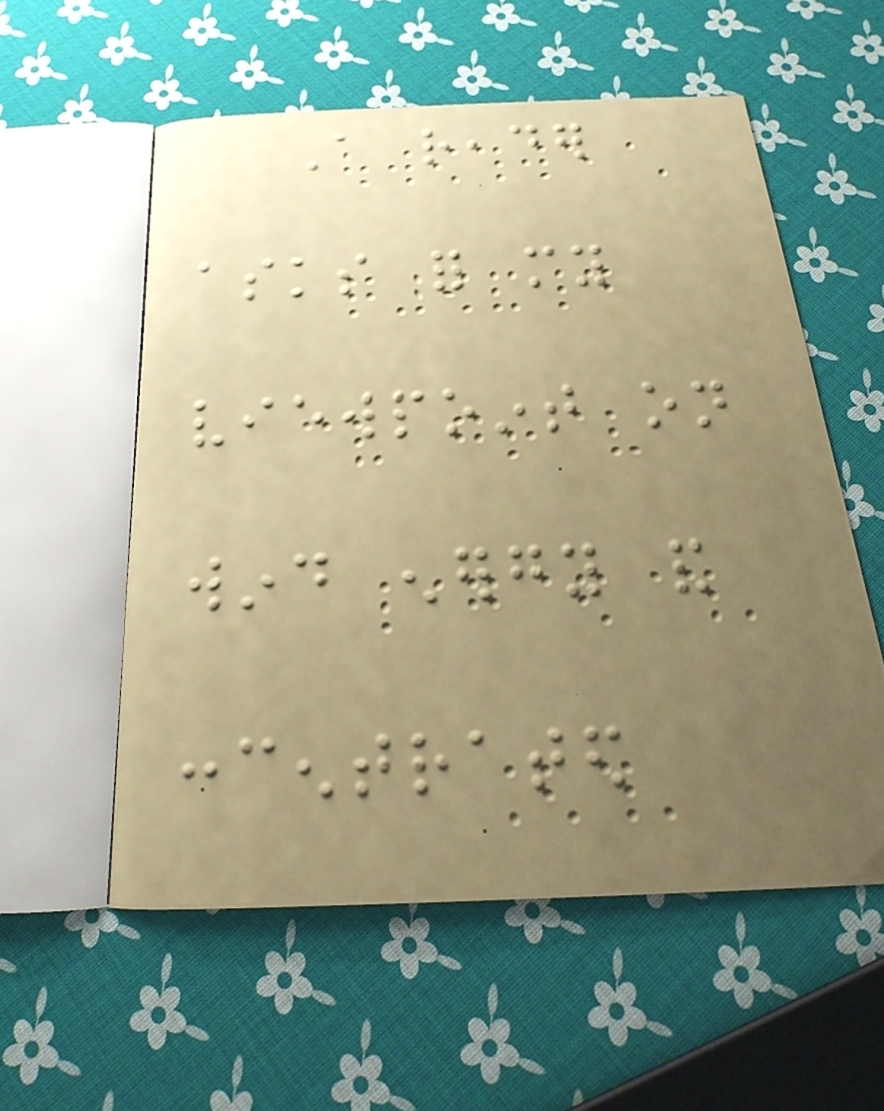A reader
asks for my
viewpoint on
wind energy and
concentrated
